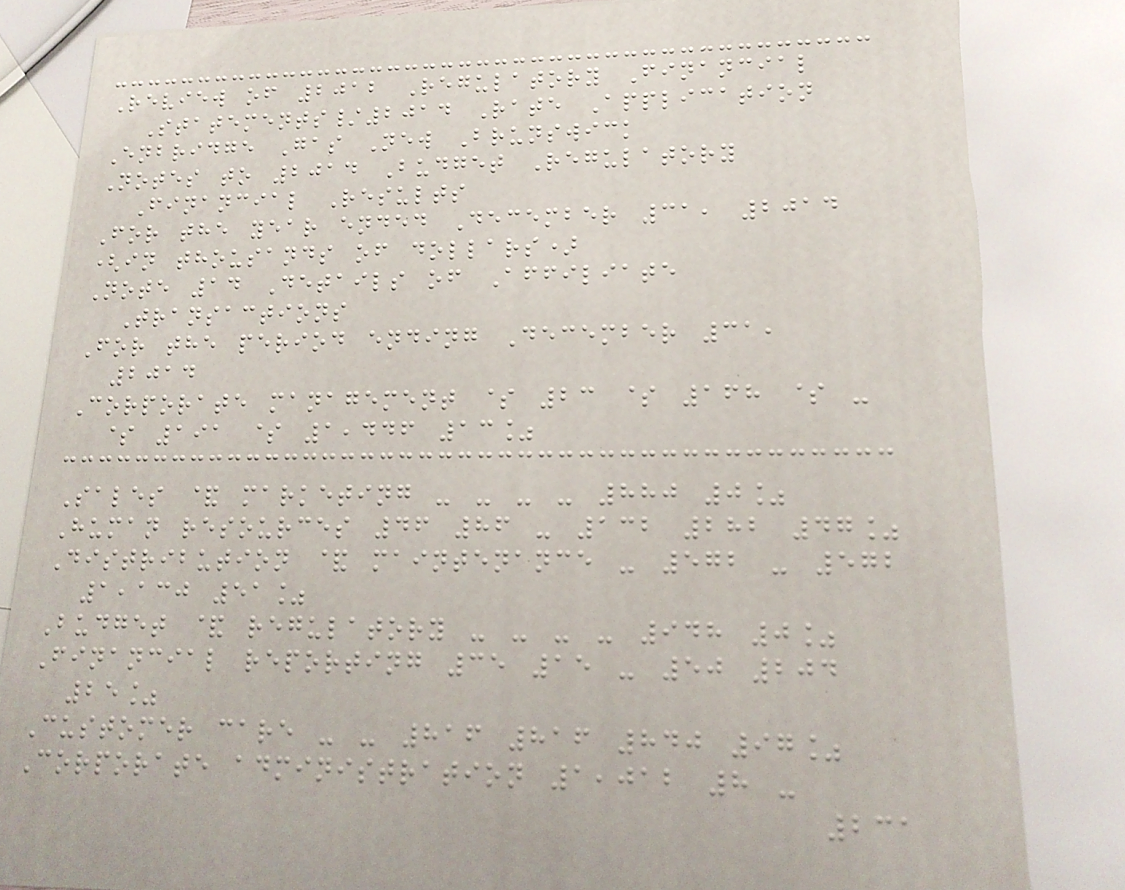Review of 2012 Regulatory Financial
Statements/2014 Rate Application
Enbridge Gas New Brunswick
Notes to 2014 Budget Regulatory
Financial Results
For the year ended December 31, 2014
(in thousands of dollars)
Note 14 Details of Affiliate
Transactions
For the period ending December 31,
2014
Corporate management $ 23 $ 168 $ -
$ 191 $ 1,446 13%
Sales & marketing - - - - 880 0%
Human resources 46 86 - 132 282 47%
Distribution & maintenance - 572 - 572
1,130 51%
Budget & regulatory - - - - 948 0%
Financial reporting 35 15 - 50 204
25%
Customer care - - 816 816 840 97%
Corporate administration 1,012 8 -
231
